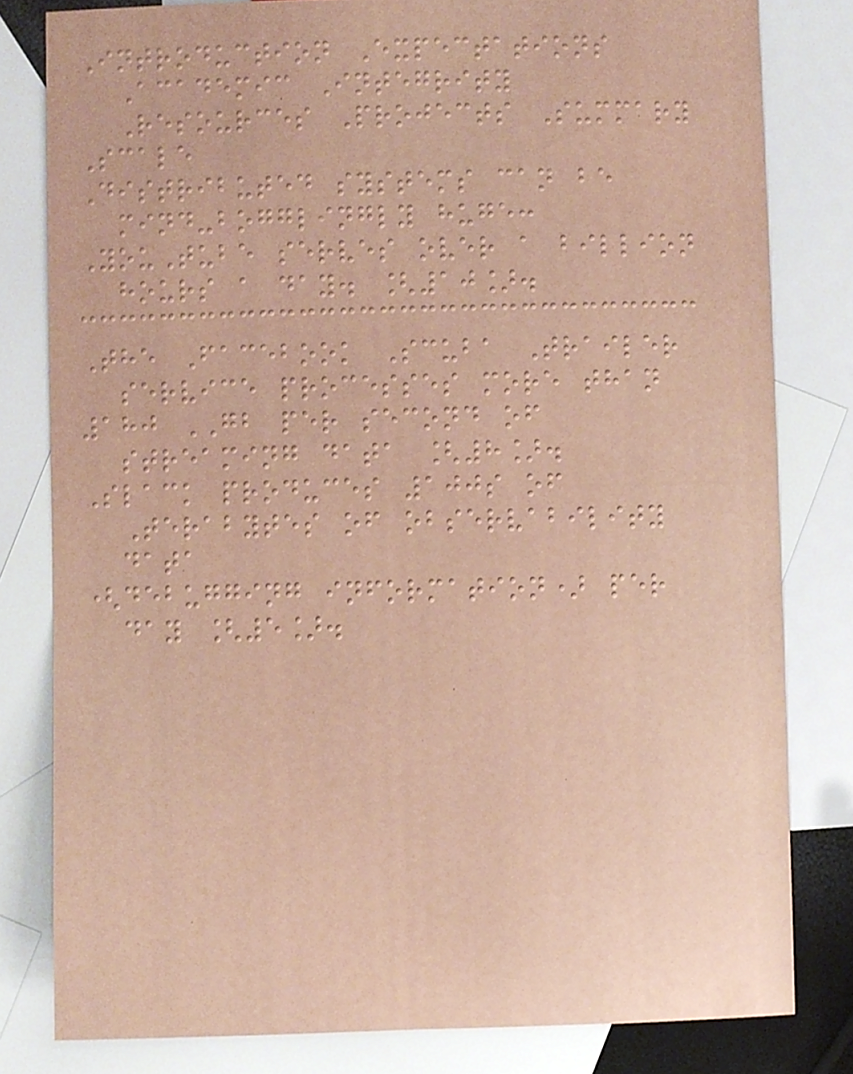Introduction Expectations
Academic Integrity
Resources Projects Summary
Scale
Distributed systems can be
mind-bogglingly huge:
YouTube serves over a billion
hours a day. [10].
The Facebook Scuba Trailer
service processes more than
180 GB per second of
streaming data [8].
Slack produces 100s of
Terabytes of observability
data
(debugging information) per
day [5].
